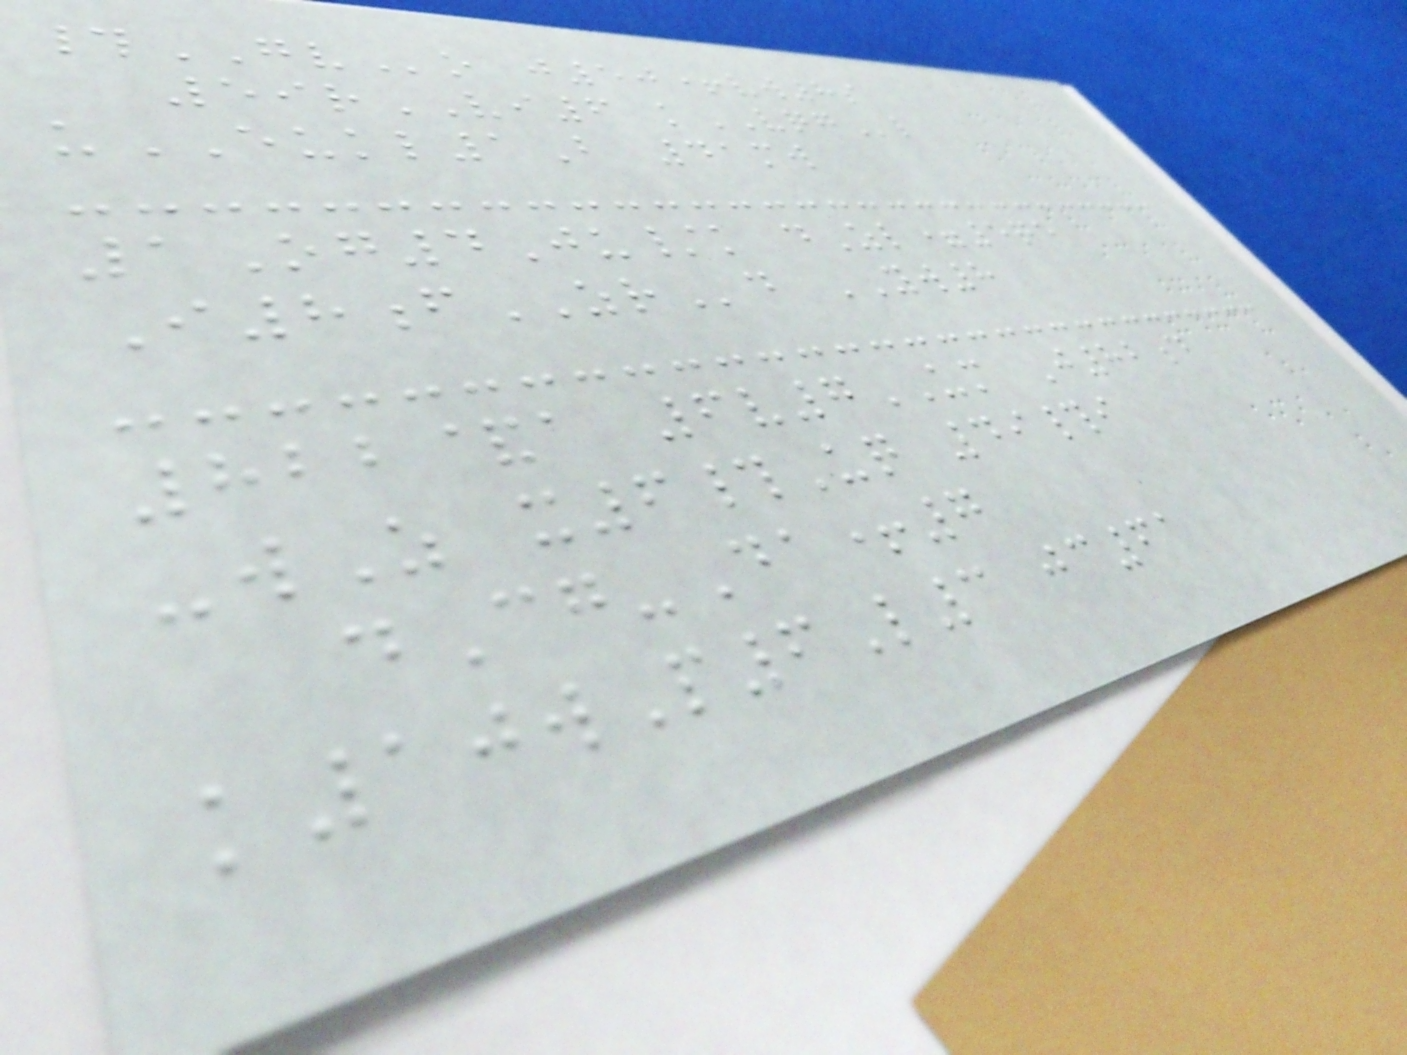#GVo j50+vw8s
59rVI6 kVQGl
uEUKL1B 41mw
1Og4Ju/k dZl=5qe
I8fZRd YW8
822&a 6v7UM J82d
-wZ x6#Uq 49#i
dCg-Da+7
k10wP6L3 jc61
